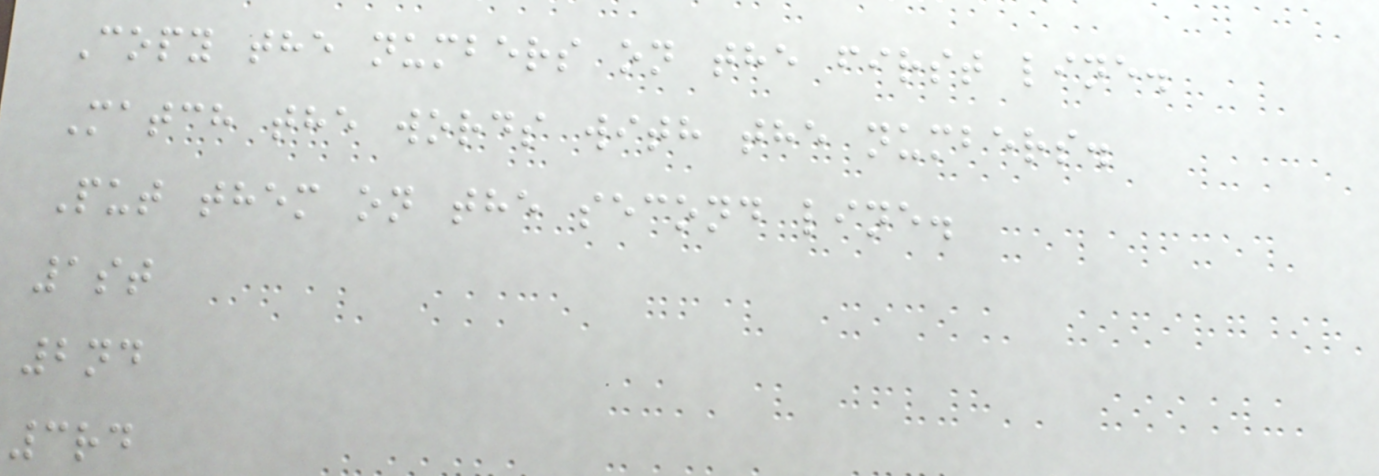Copy the numbers on the first line.
Match the words with the numbers.
Put them on the second line.
1st
2nd
3rd
